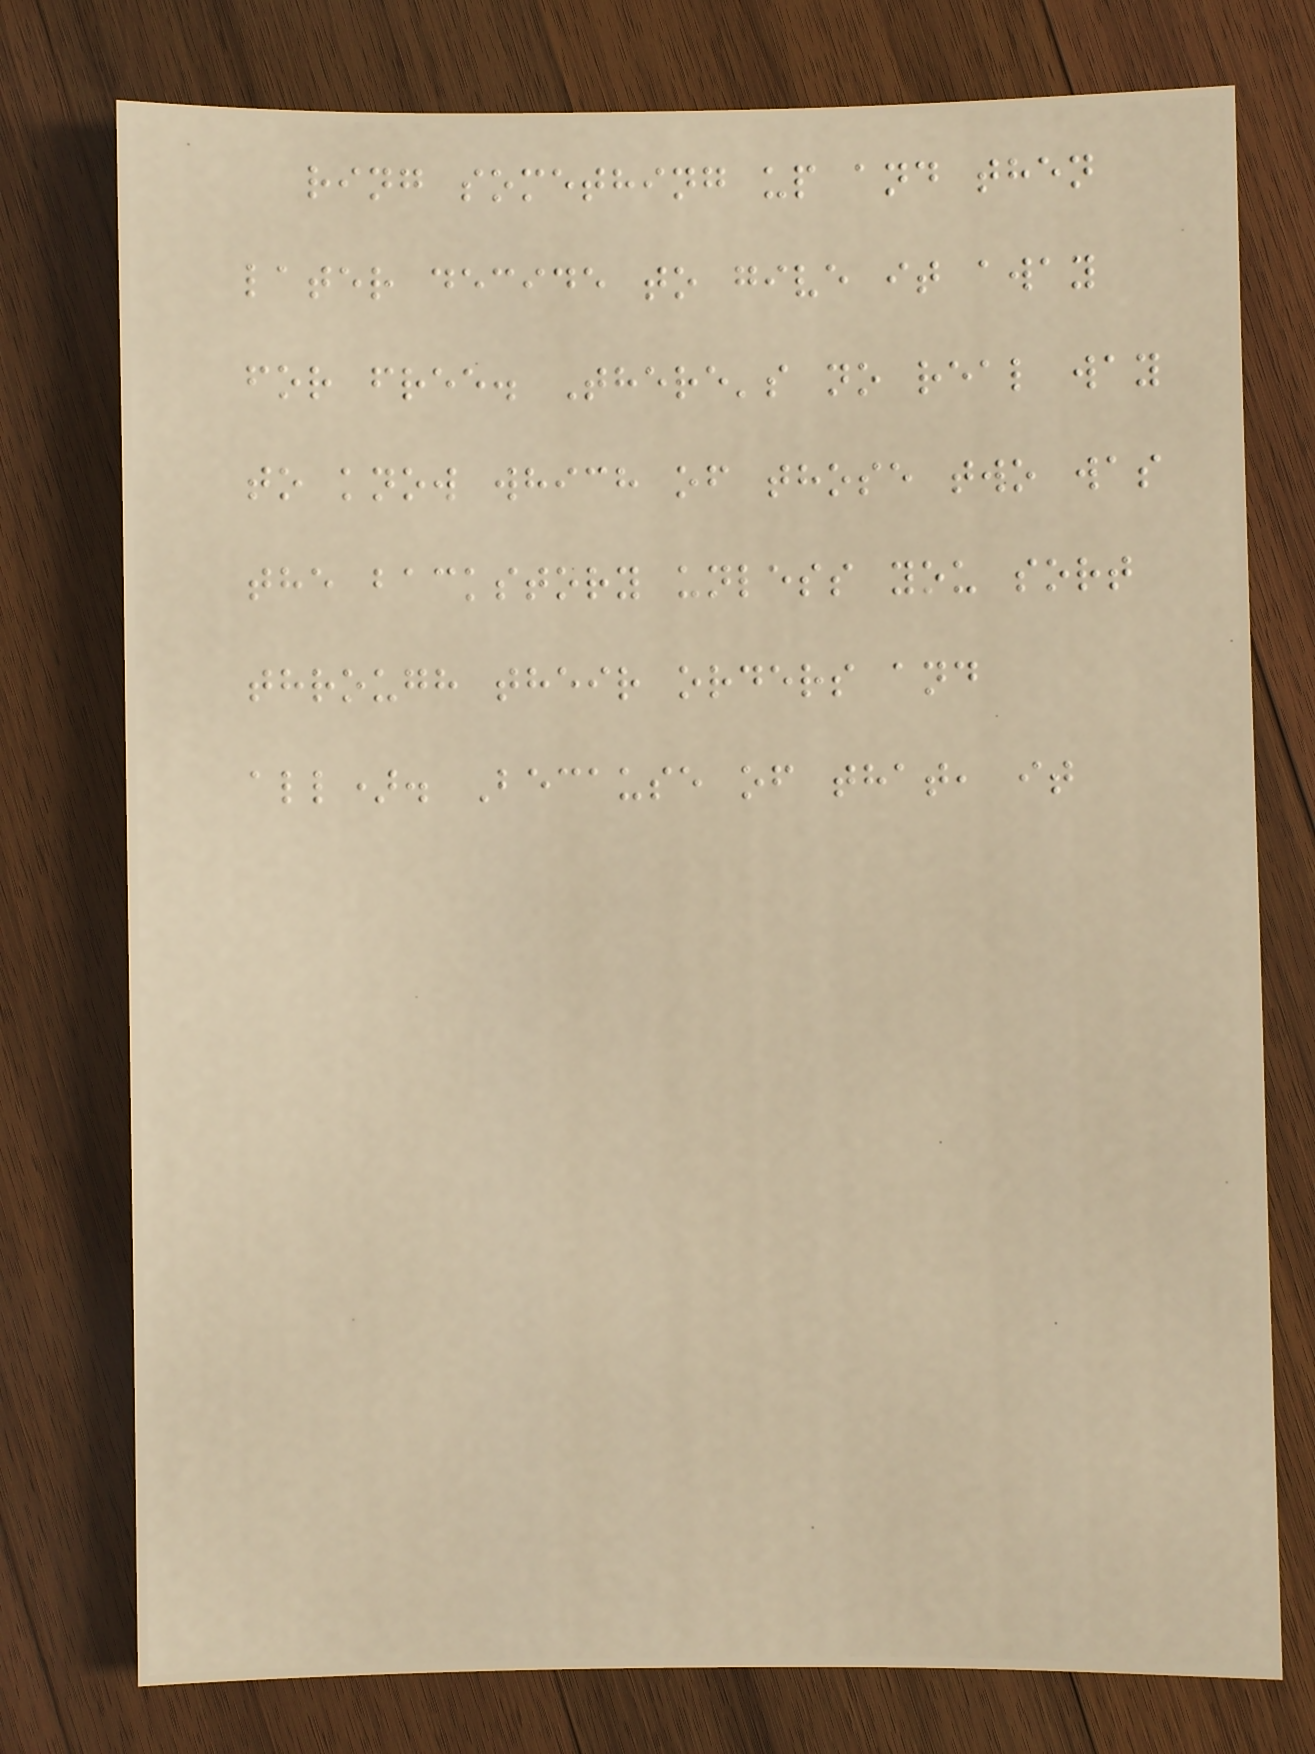ring something up and then
later decide to give it away
for free. There's no real way
to know which of those two was
the backstory unless you sort
through their orders and
all). Because of that, it
